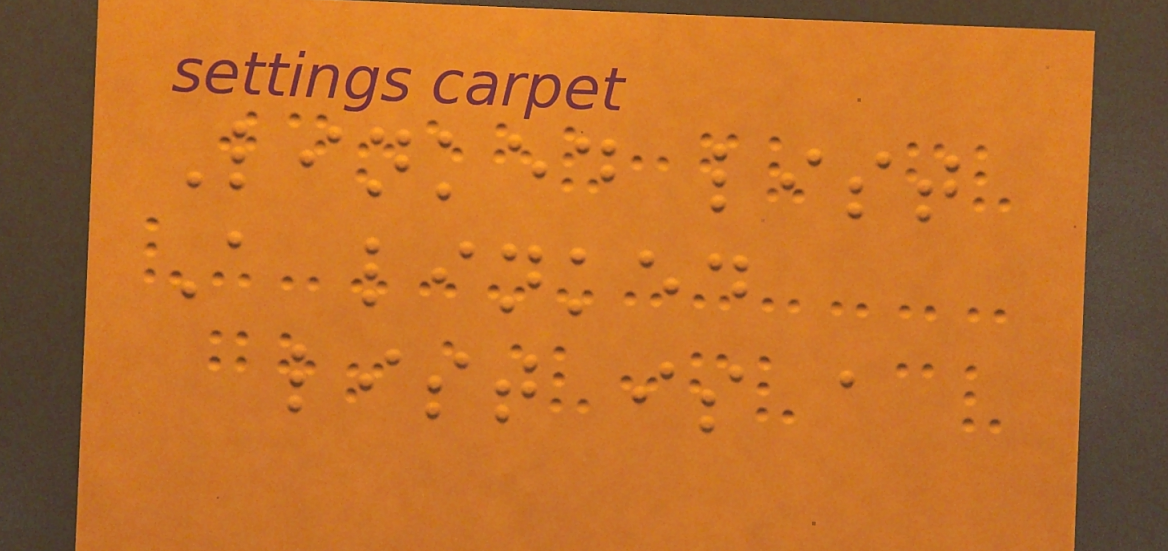Linked list
A linked
list is a
